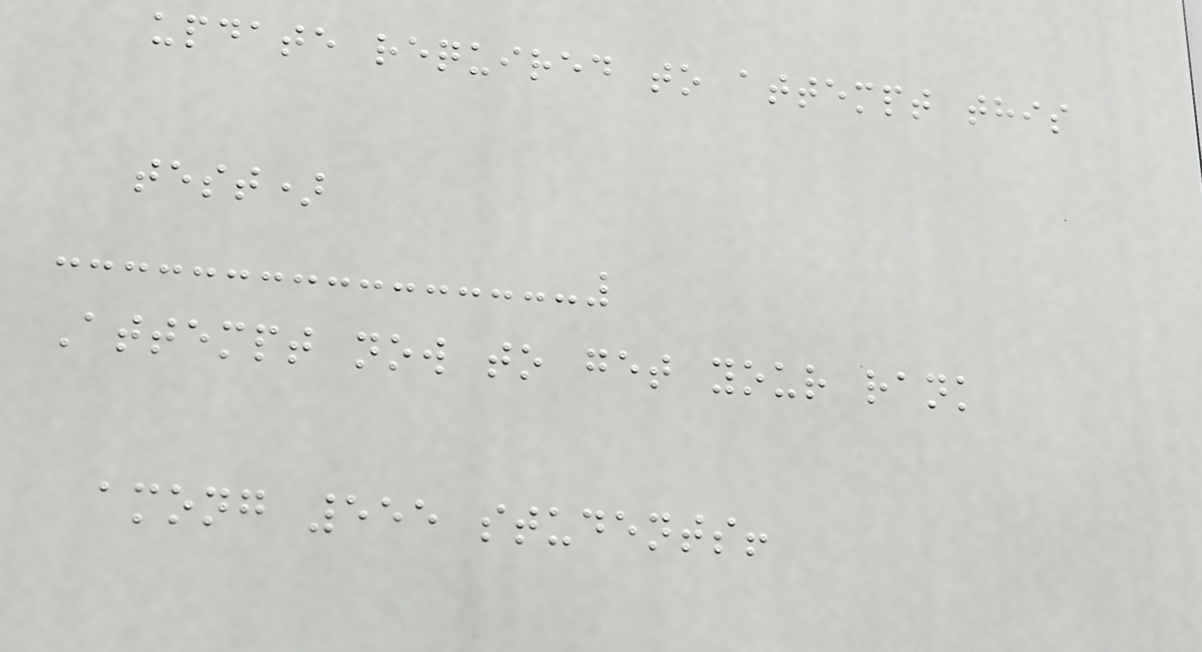update required to attempt this
test)
Attempt now to get your rank
among 555 students!
